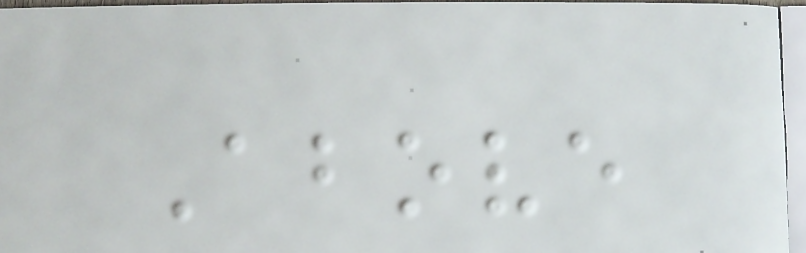Above
